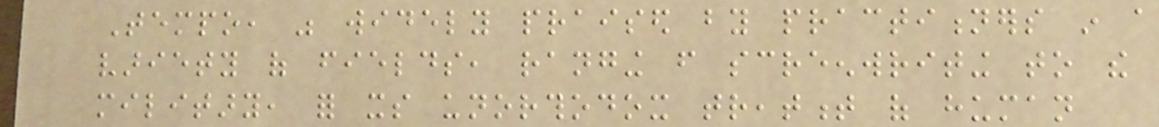Tempo, was widely praised by practitioners in a
variety of fields, ranging from screenwriting to the
military, for its unorthodox treatment of human
